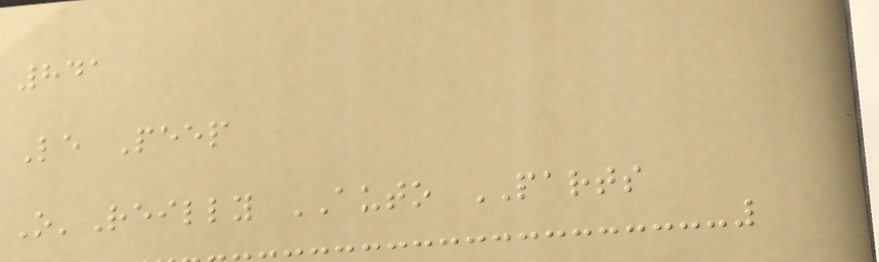841
Le Peep
O'Reilly AUTO PARTS
